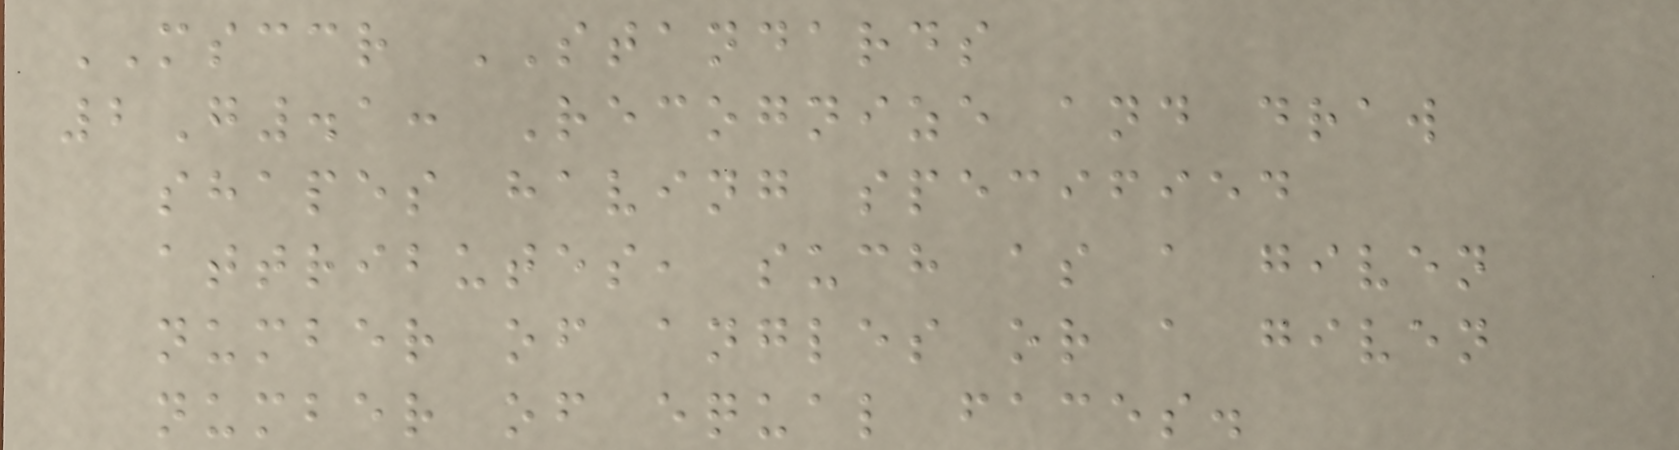MSCCR STANDARDS
2G.1: Recognize and draw
shapes having specified
attributes, such as a given
number of angles or a given
number of equal faces.
